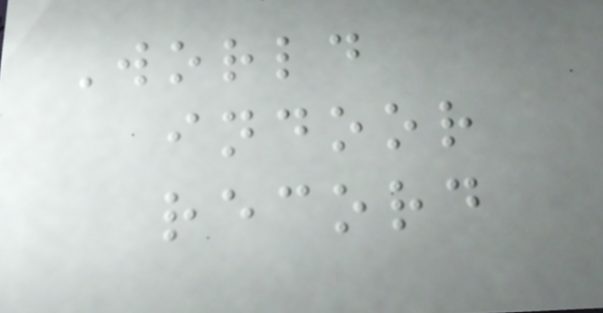World
indoor
record
